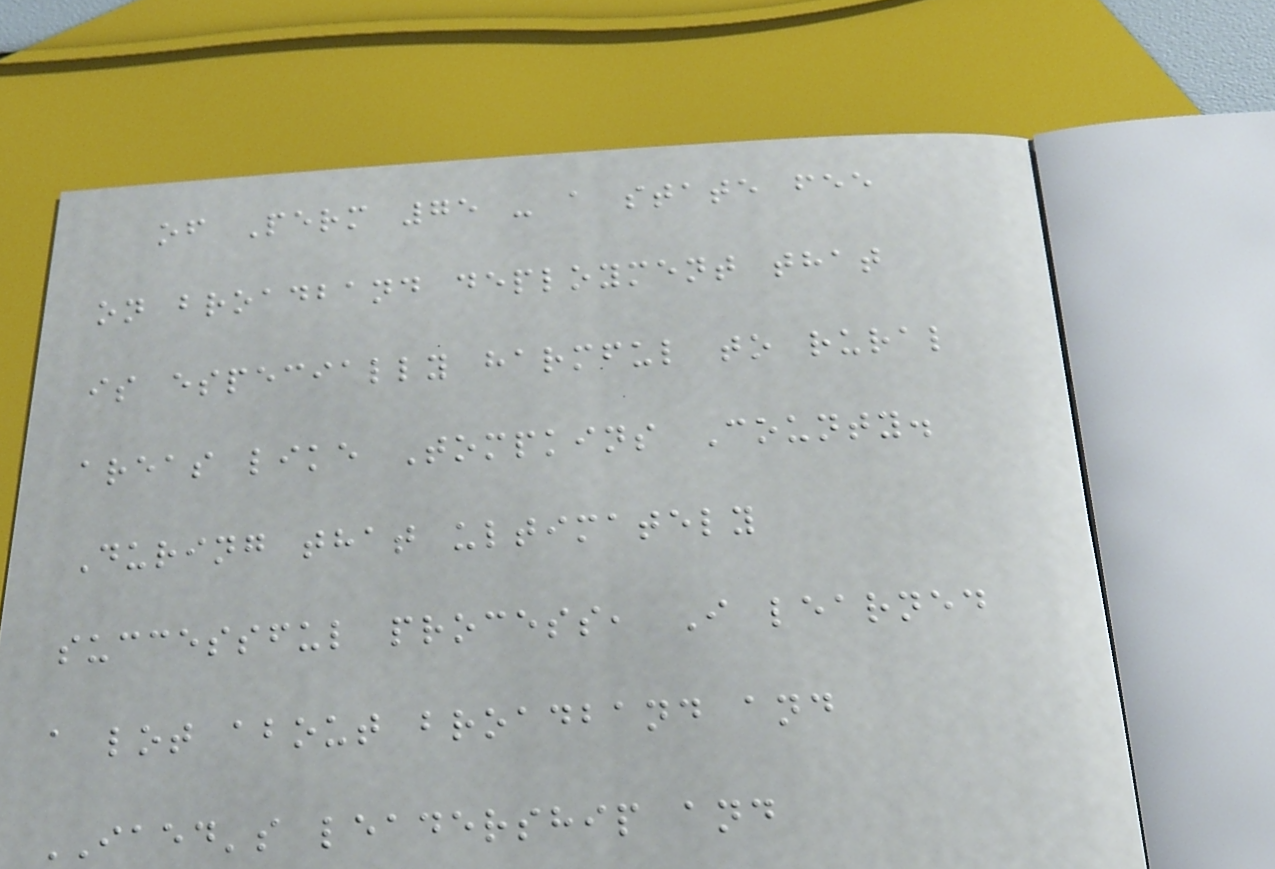of Perm 75 - a state fee
on broadband deployment that
is especially harmful to rural
areas like Tompkins County.
During that ultimately
successful process, I learned
a lot about broadband and
IAED's leadership and
